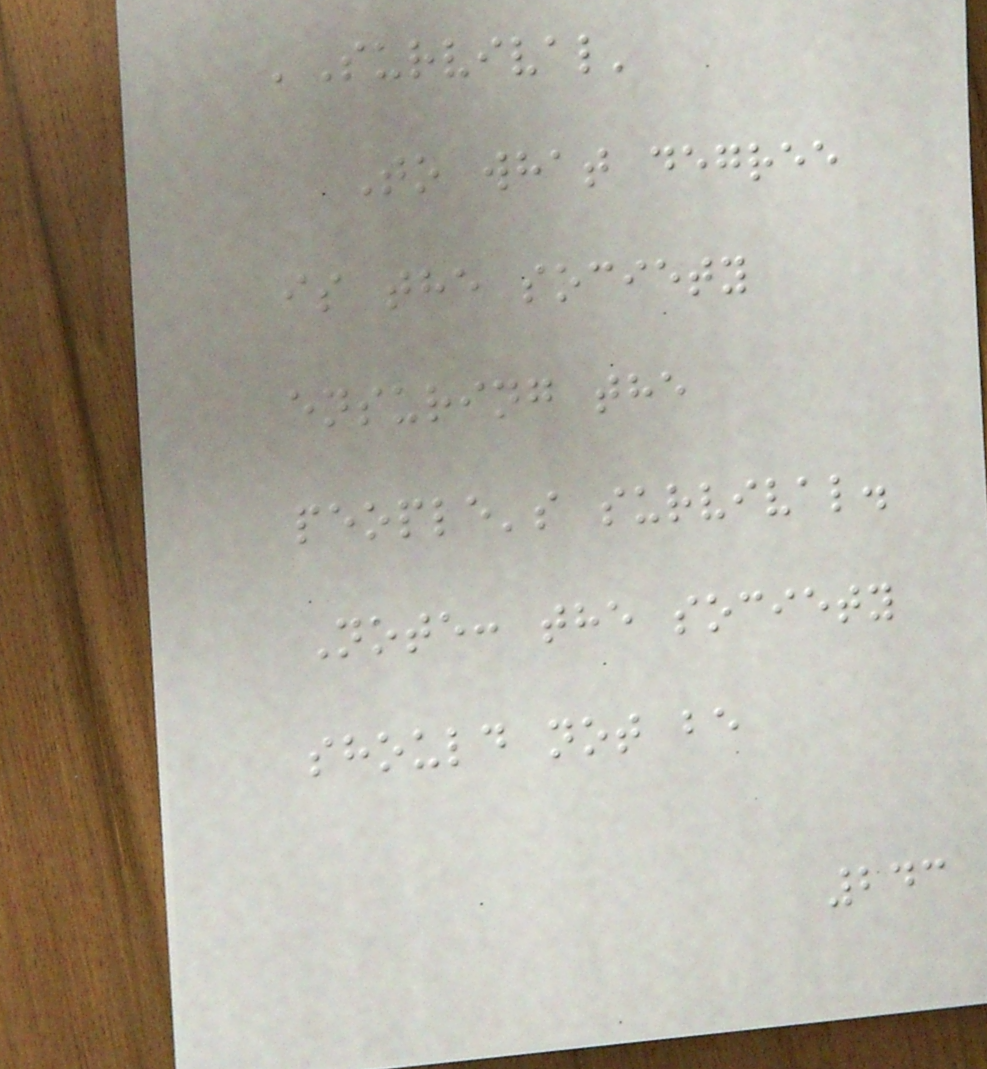'Survival'
To what degree
is the society
ensuring the
people's survival.
Note: the society
should not be
243
